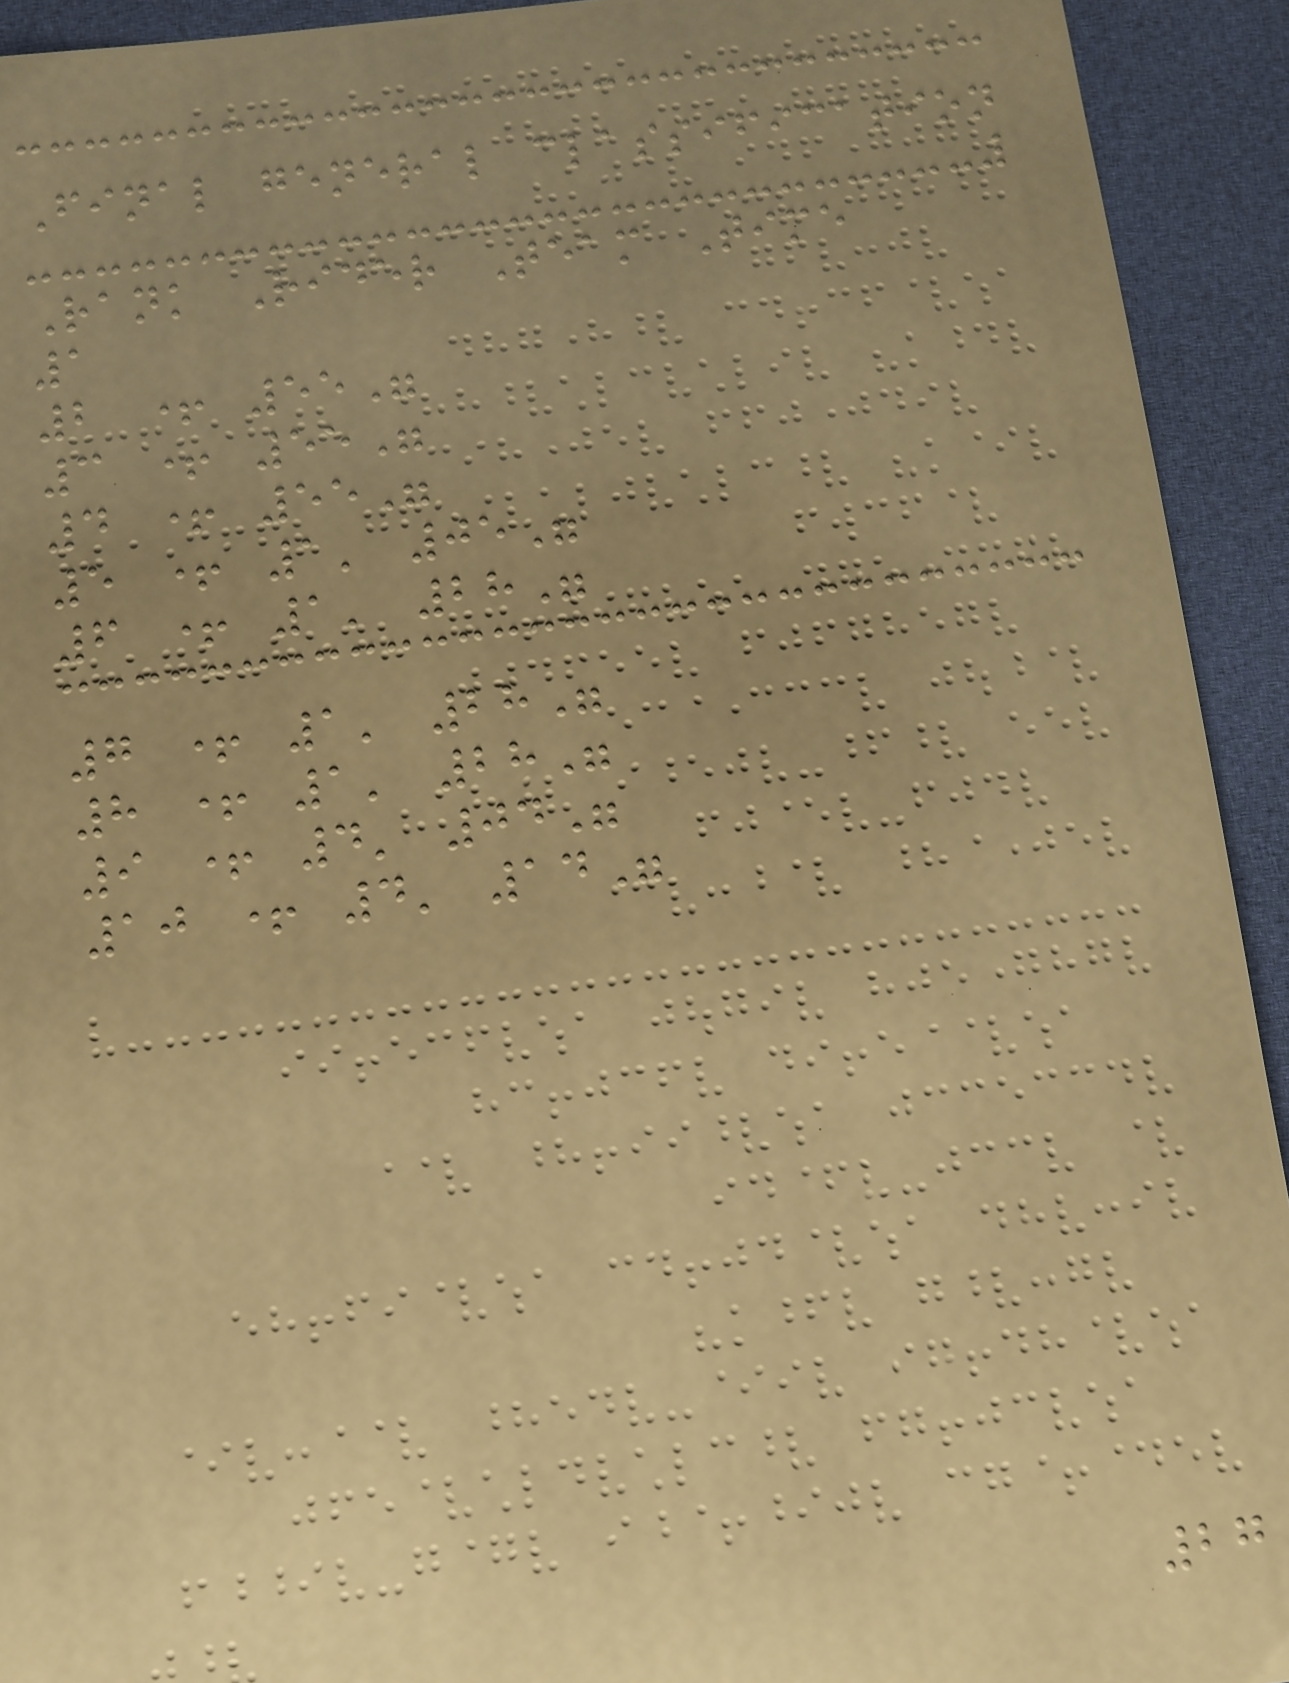Final general classification
Rank Rider Team Time
1
2 + 55"
3 + 55"
4 + 55"
5 + 1' 05"
6 + 1' 28"
7 + 1' 28"
8 + 1' 28"
9 + 4' 04"
10 + 4' 14"
27
